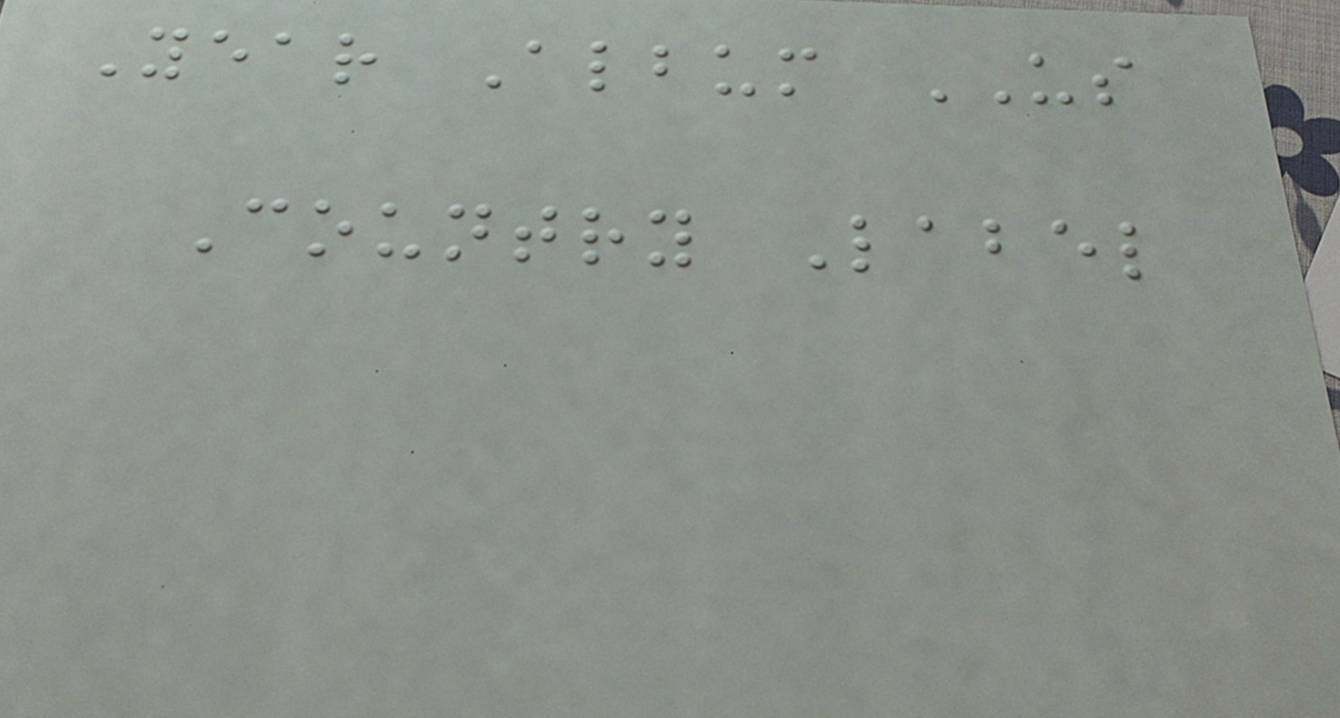Year Album US
Country Label
